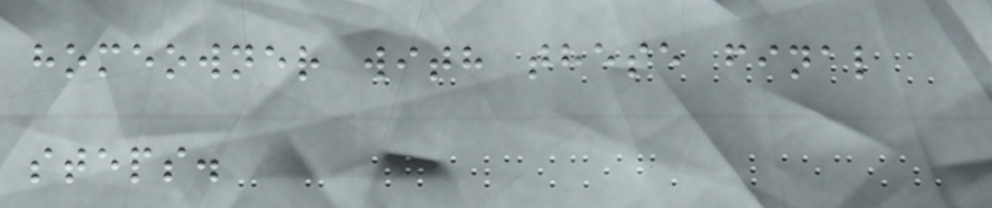homeowner with these final
steps.
